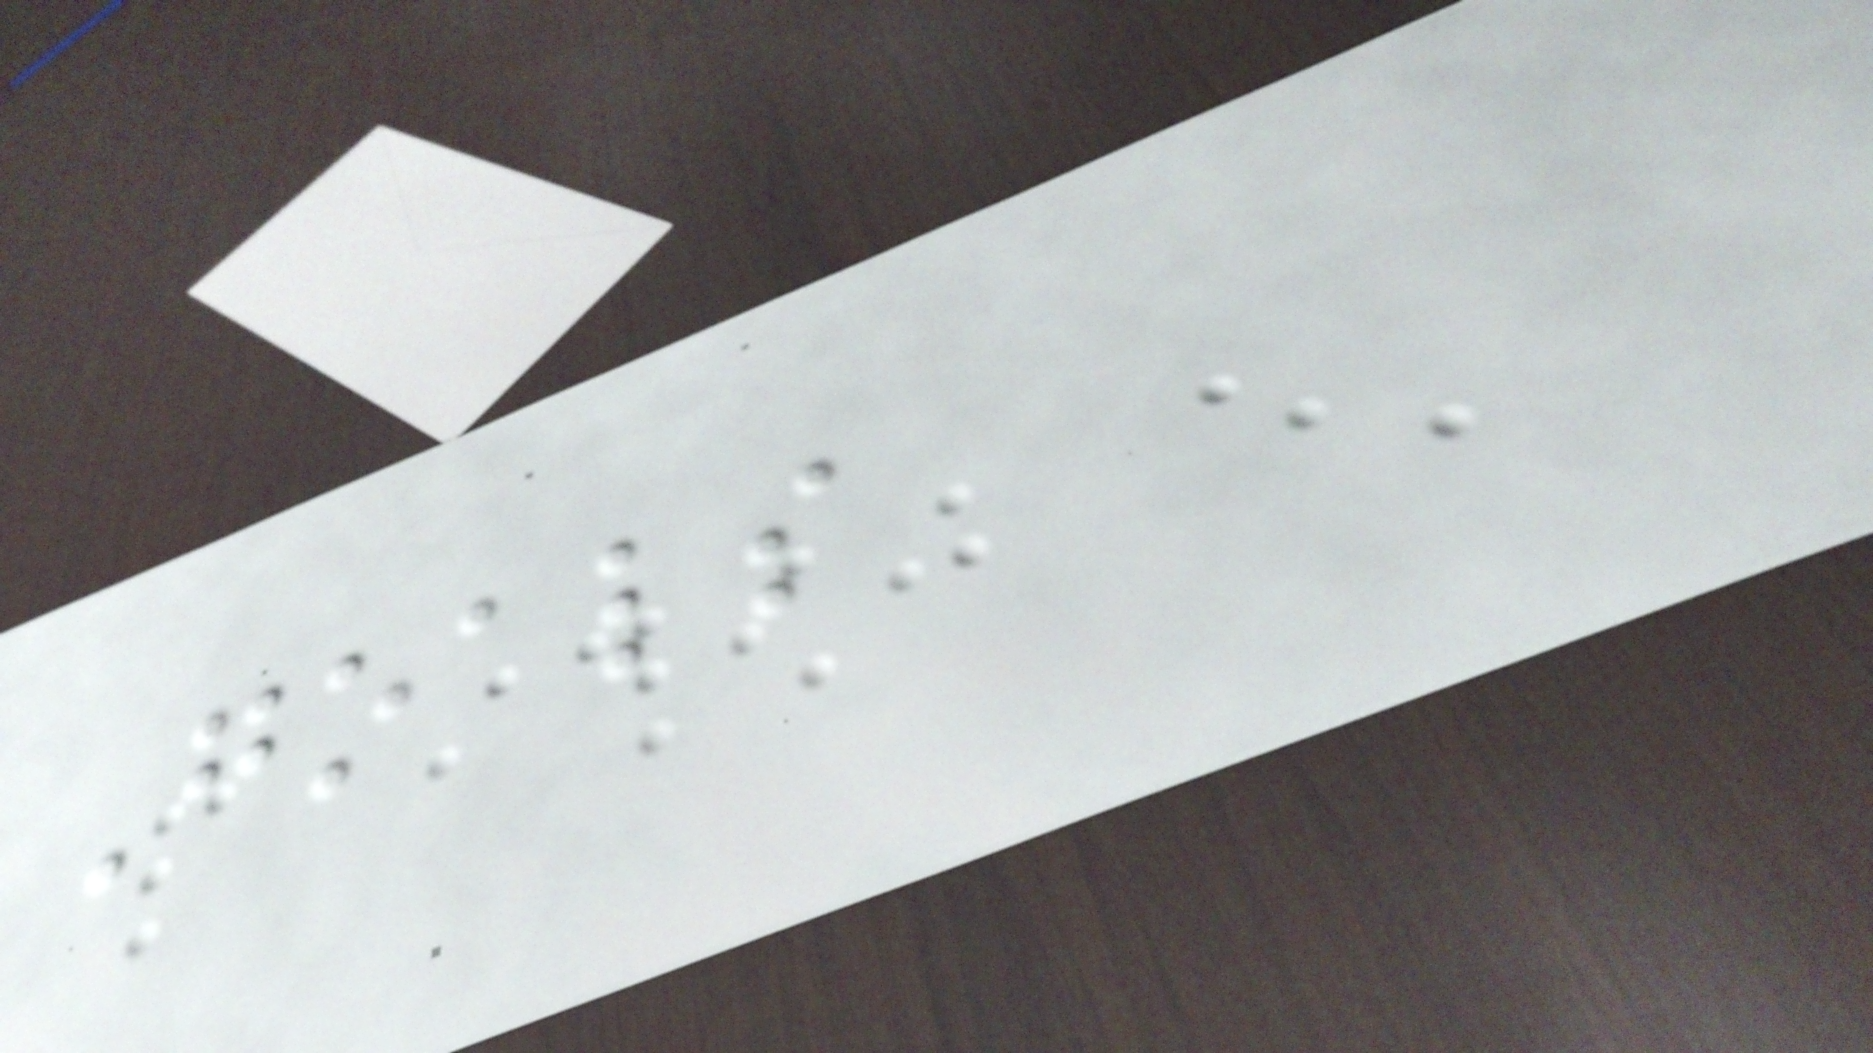Goals
